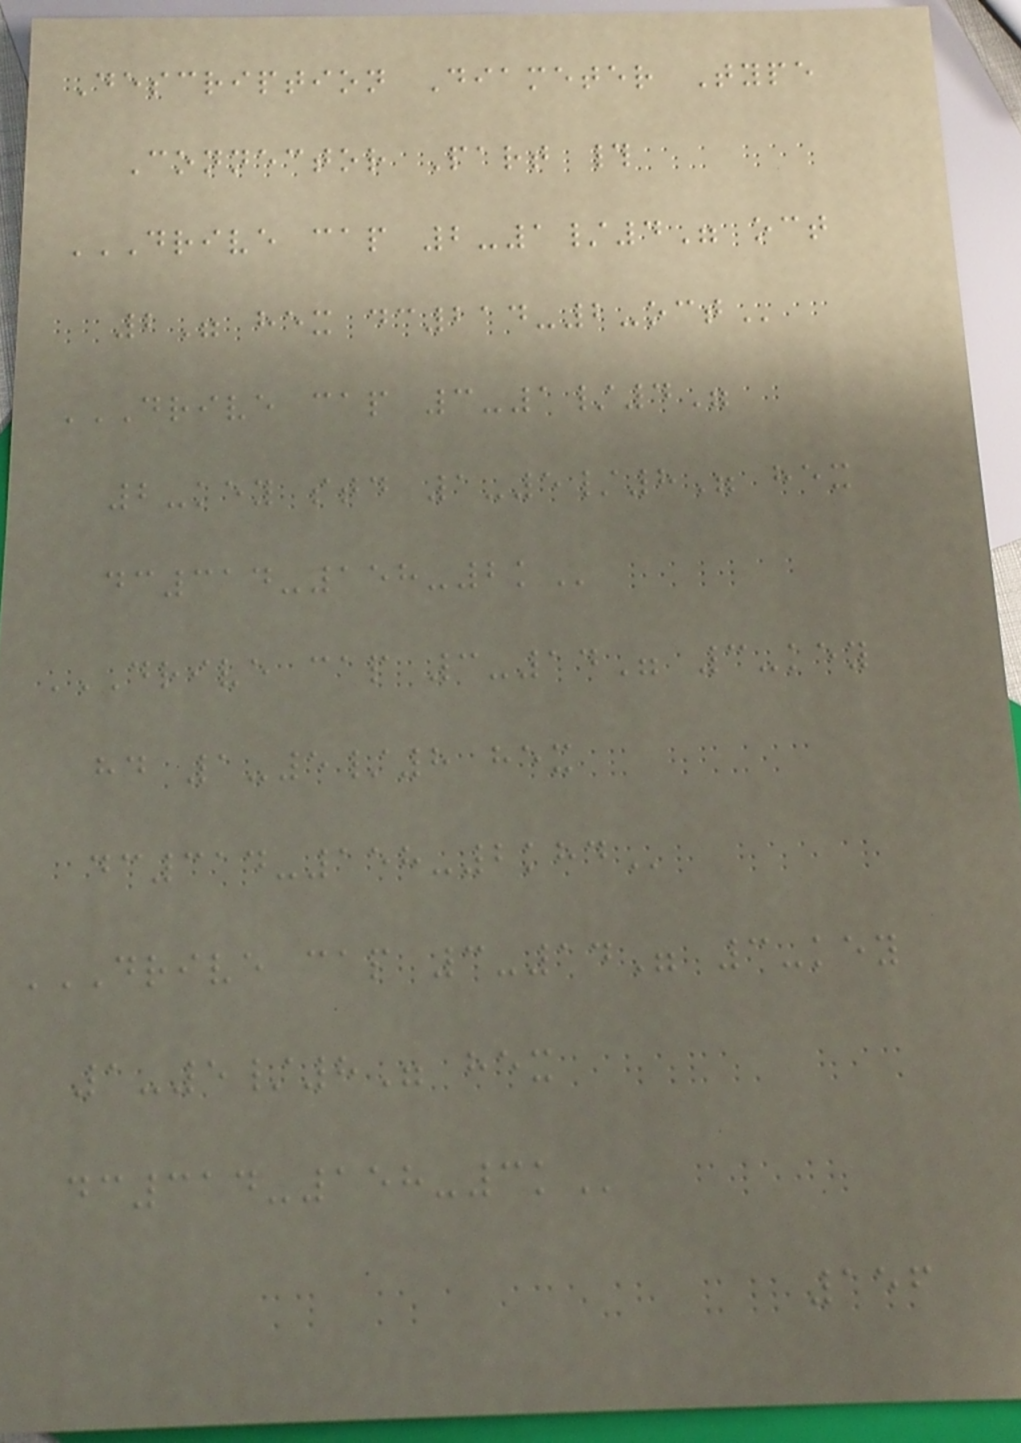Description Diameter Type
Connector Part #
DRIVE CAP 2-1/4" OCT
2" HEX DC214-2-OCT
DRIVE CAP 3-1/4"
2-KEY STD 1-5/8" HEX
DC314-158-2K
DRIVE CAP 3-14" 3-KEY
HD 1-5/8 HEX
DC314-158-2KHD
DRIVE CAP 3-14" 3-KEY
1-5/8" HEX
DC314-158-3K
156
